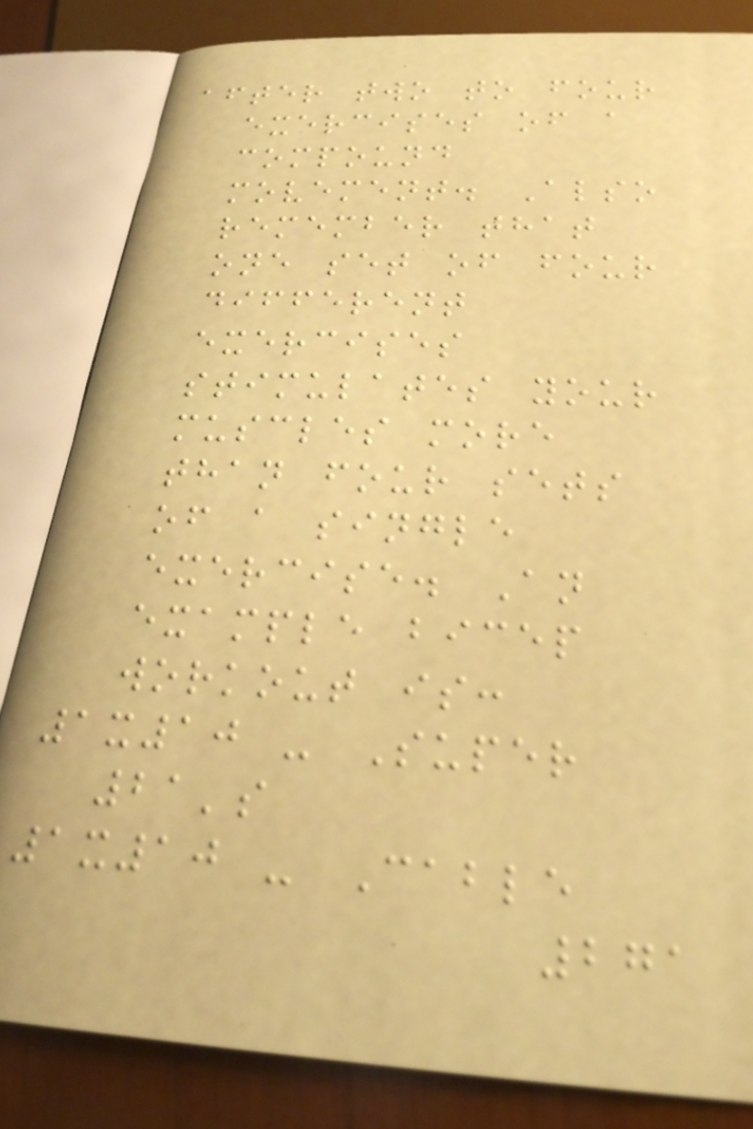after two to four
exercises of a
compound
movement. Also
remember that
one set of four
different
exercises
stimulates your
muscles more
than four sets
of a single
exercise. An
example bicep
workout is:
1x10 - Super
21's
1x10 - Cable
271
